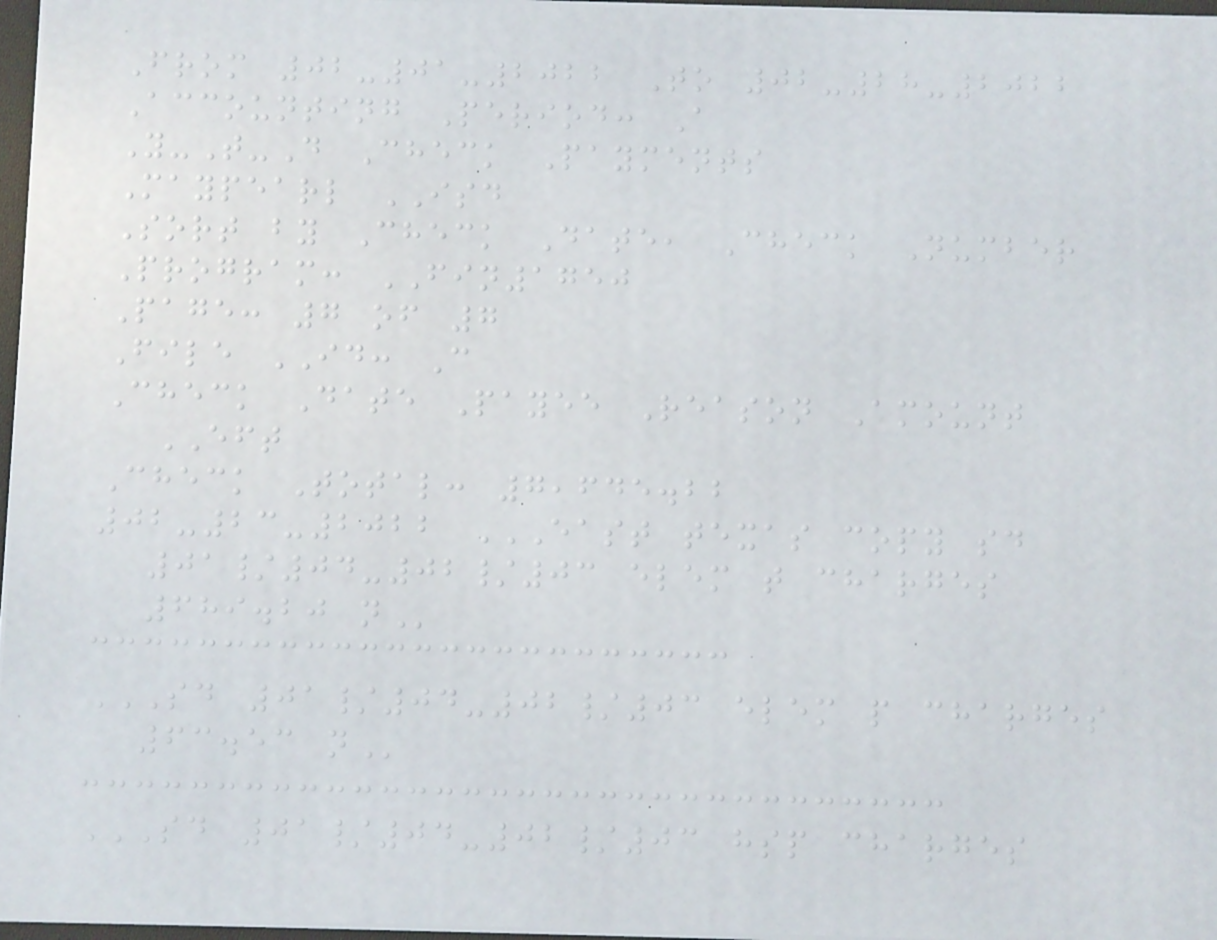From 02-01-2022 To 02-28-2022
Accounting Period: A
Y-T-D Check Payments
Maypearl ISD
Sort by Check Date, Check Number
Program: FIN1750
Page: 7 of 7
File ID: C
Check Date Payee Reason Amount
EFT
Check Total: 7,645.22
02-23-2022 EAST TEXAS COPY SD
01/04-02/03 ELEM T CHARGES
689.20 N
SD 01/04-02/03 ELEM P CHARGES
63.53 N
SD 01/04-02/03 HSP CHARGES
